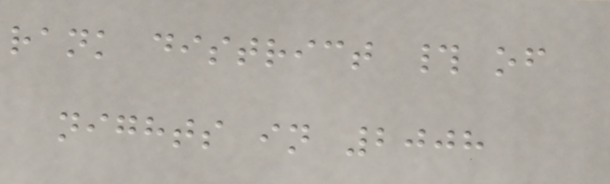rank district # of
nights in 2008
